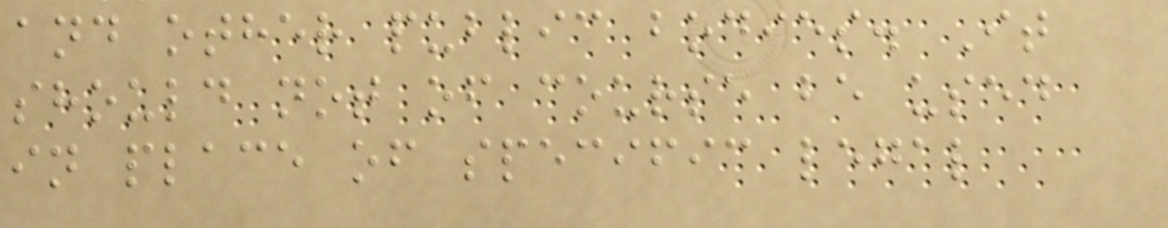and other public bodies. It
should not of course be used
in place of specific legal
